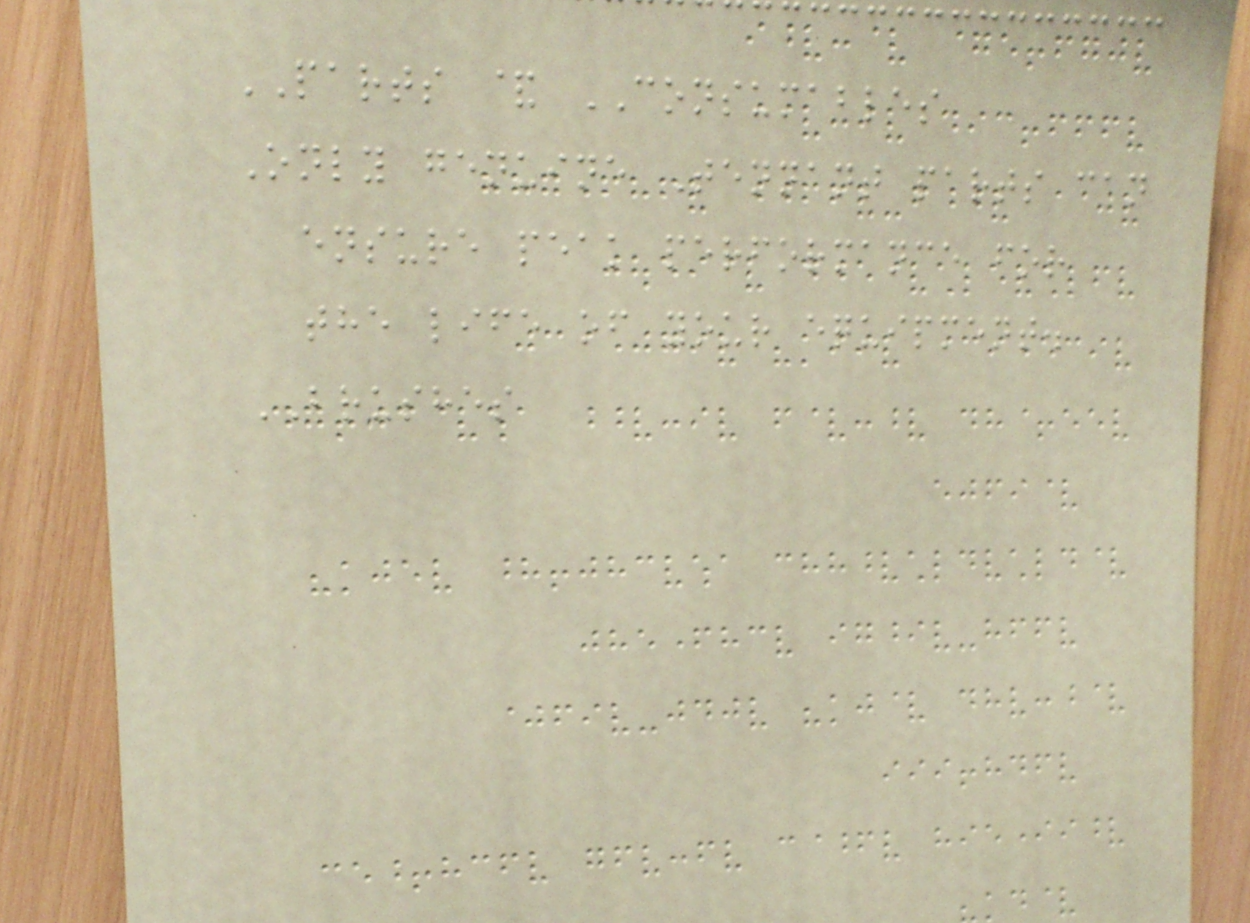PARTS & CONSUMABLES
Only genuine Tennant parts can
ensure peak performance for
the life of your equipment.
BRUSHES
